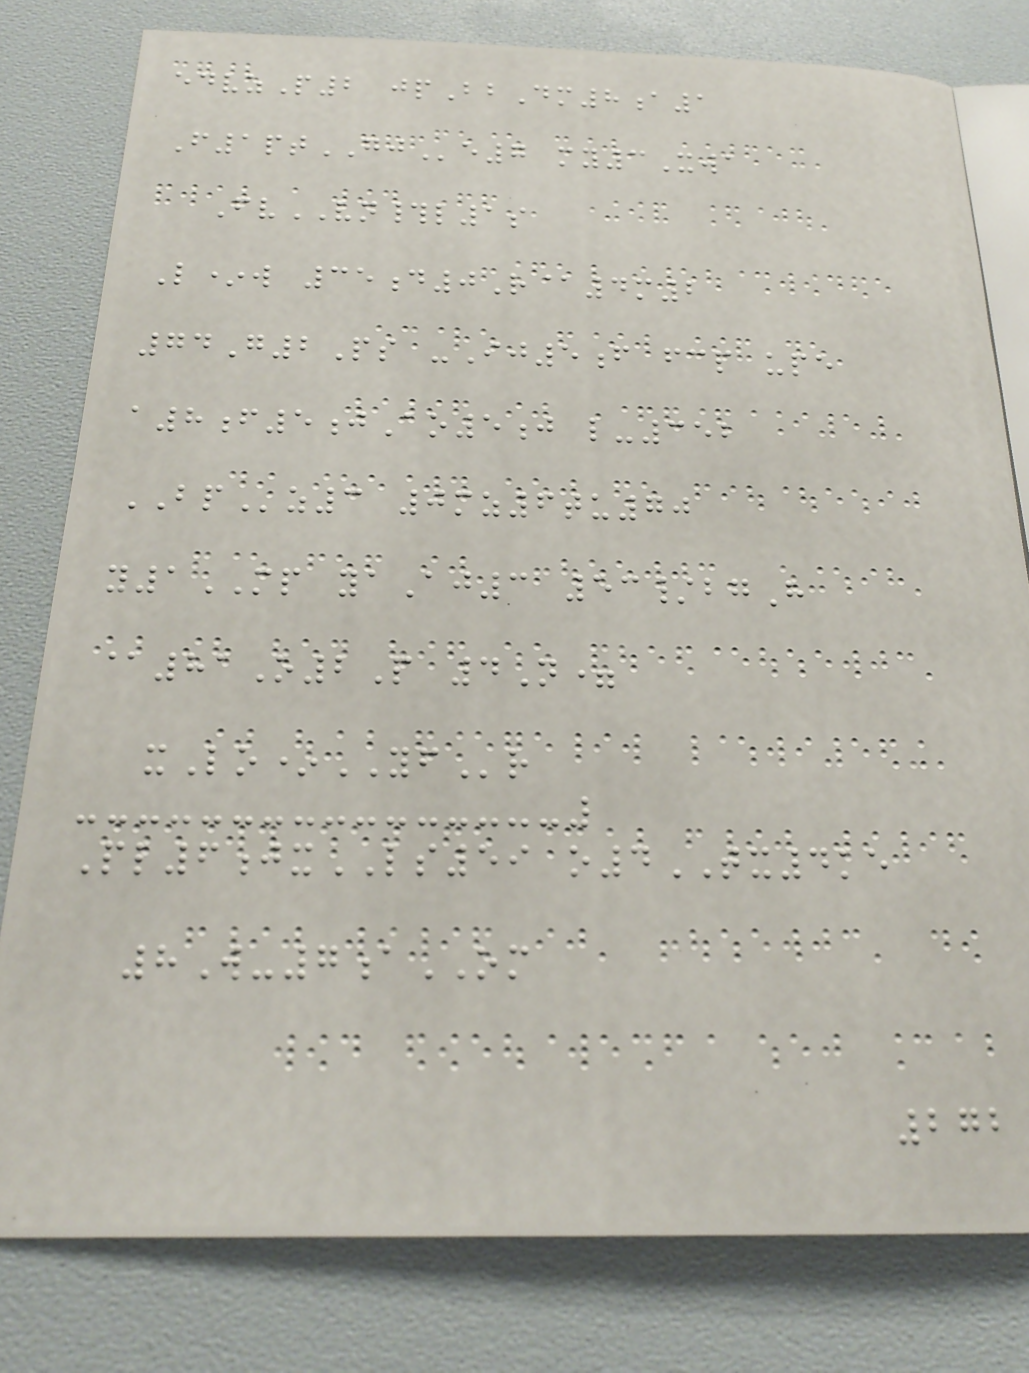edvzP2 jpBbDm8a1
F1ptGJe7 my3Xwa
FvVN#l1s
L*w 35d0R@4m2
74G2Ps -Ij5f fcp upe
a8f5jAo5j l-352
BPz3 0mz6tu70
y1MP yaAj3 53/bgH
@81O2P 4N=
xLo*YFr
Pl6jxLS59 o4TX4ke
8W-7aOM
272
